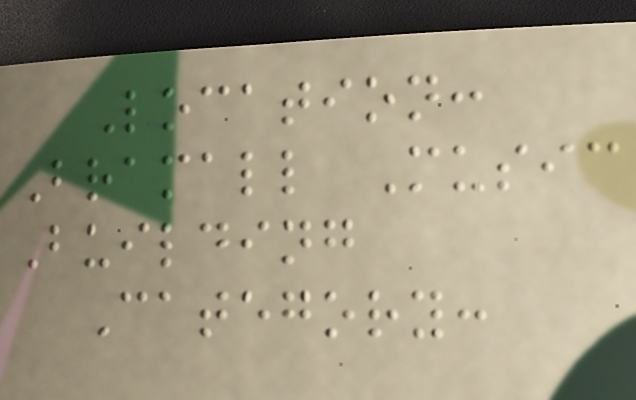Location:
Bramall Music
Building
Category:
